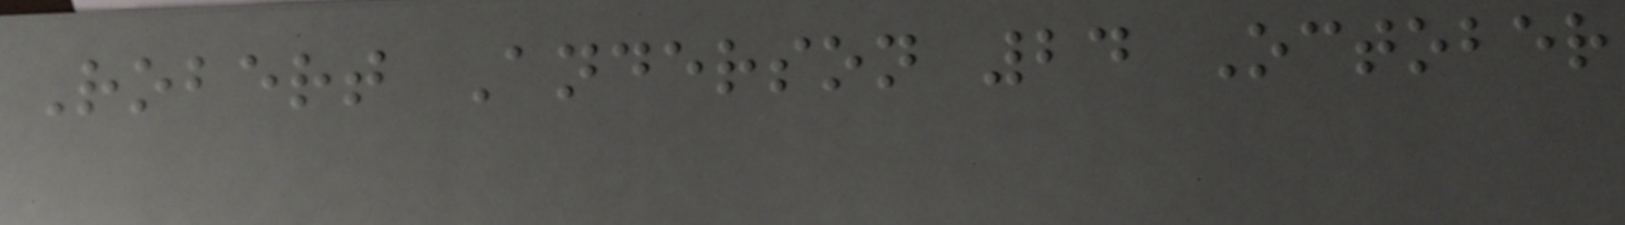Robert Anderson 24 October
